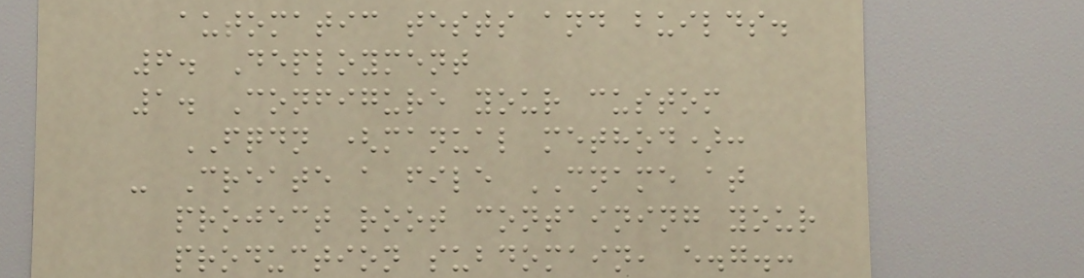automatic tests and builds.
6. Deployment
1. Configure your custom
FQDN (manual method):
- Create a file CNAME at
project root containing your
production subdomain, e.g.:
